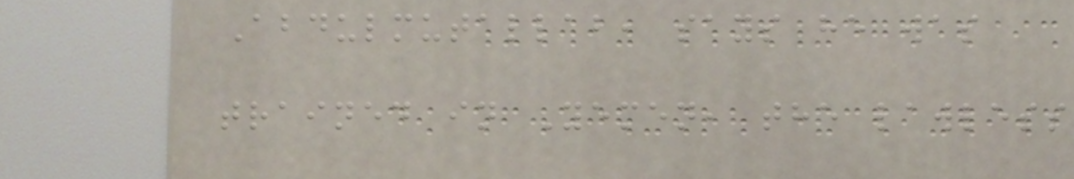Abdulmutallab, says he was
trained in Yemen, the lawless
